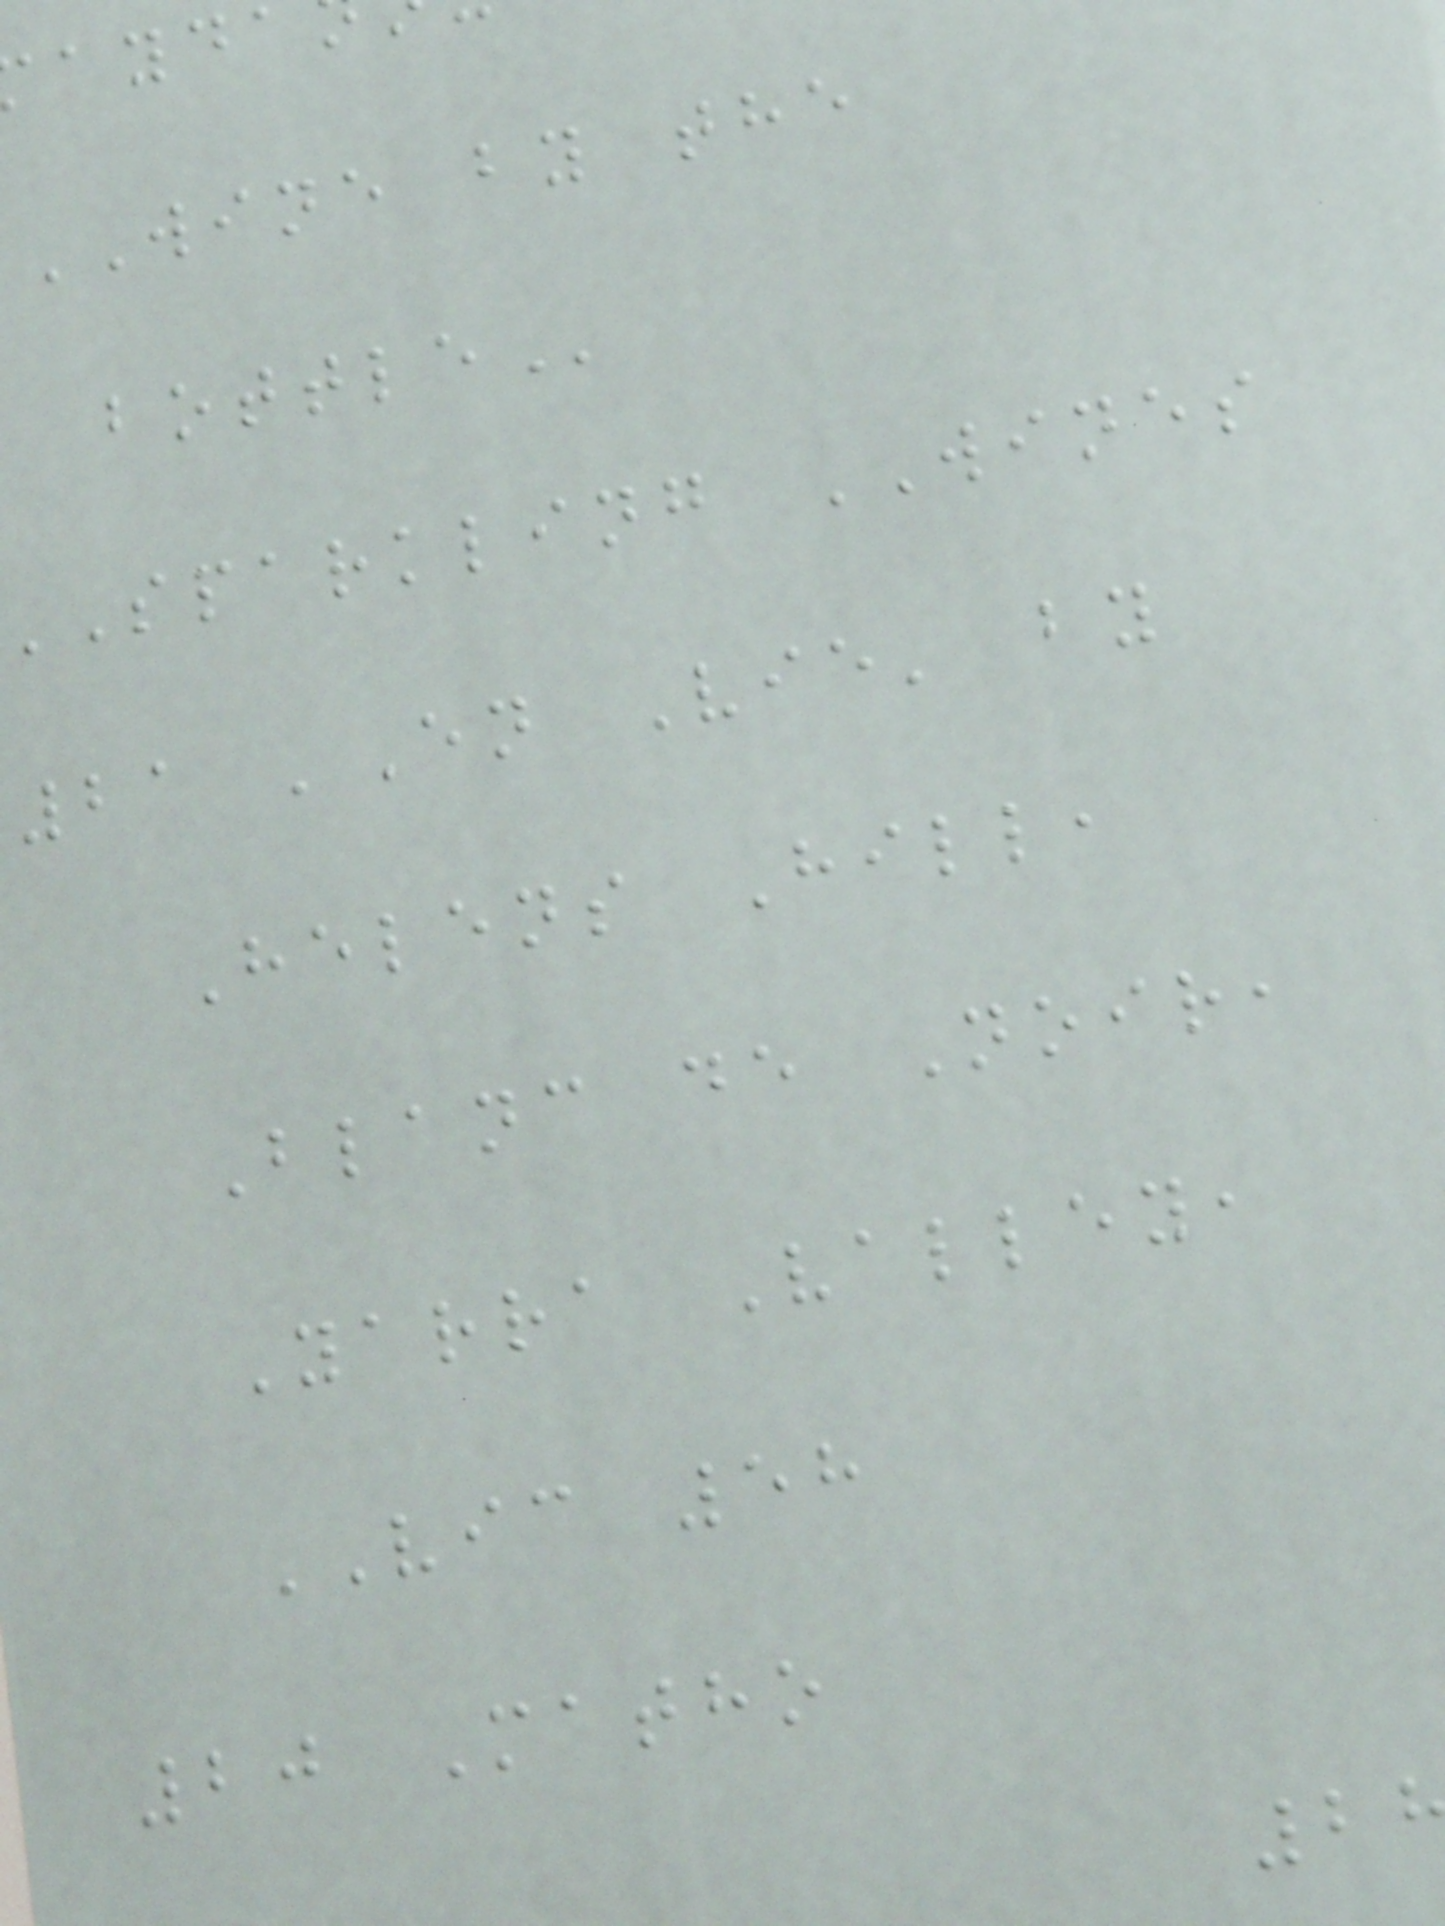WINE by the
sparkling WINES
21 'En Vie' by
Helens Hill,
Blanc de Noir,
Yarra Valley,
VIC 58
20 Matho
